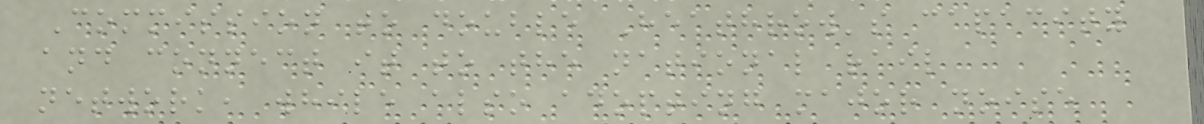Commission to double Heathrow's capacity
and connect it to the national rail
network, while also adopting major noise
